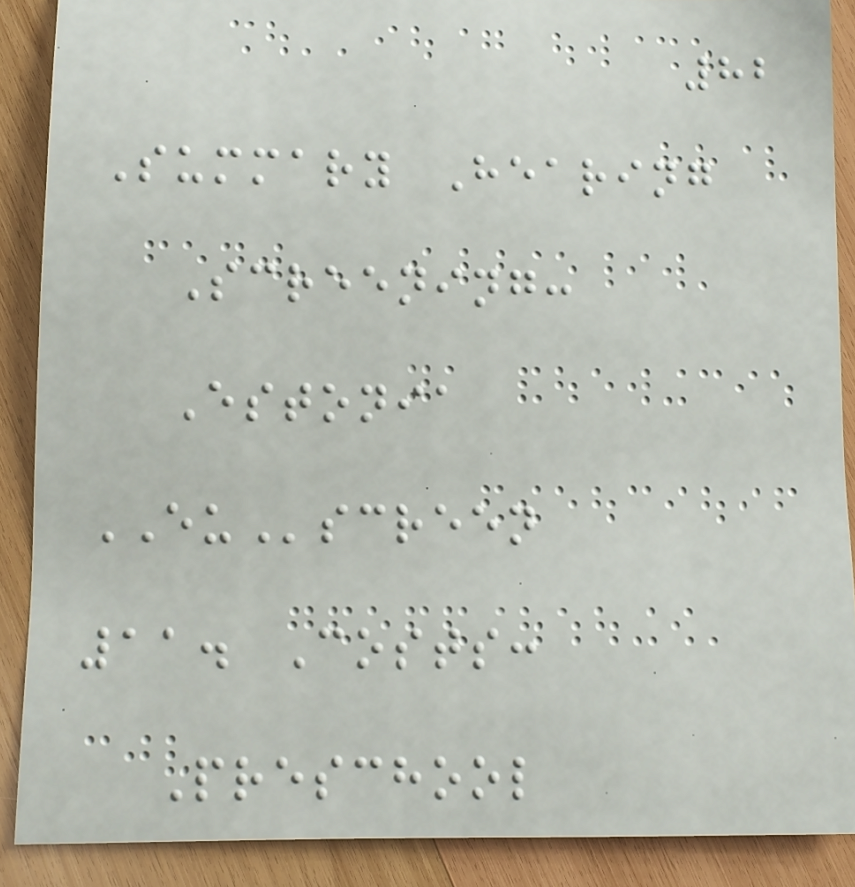82
Summary Hearing
Screening:
Estonia
EUscreen
11. Costs:
Preschool
